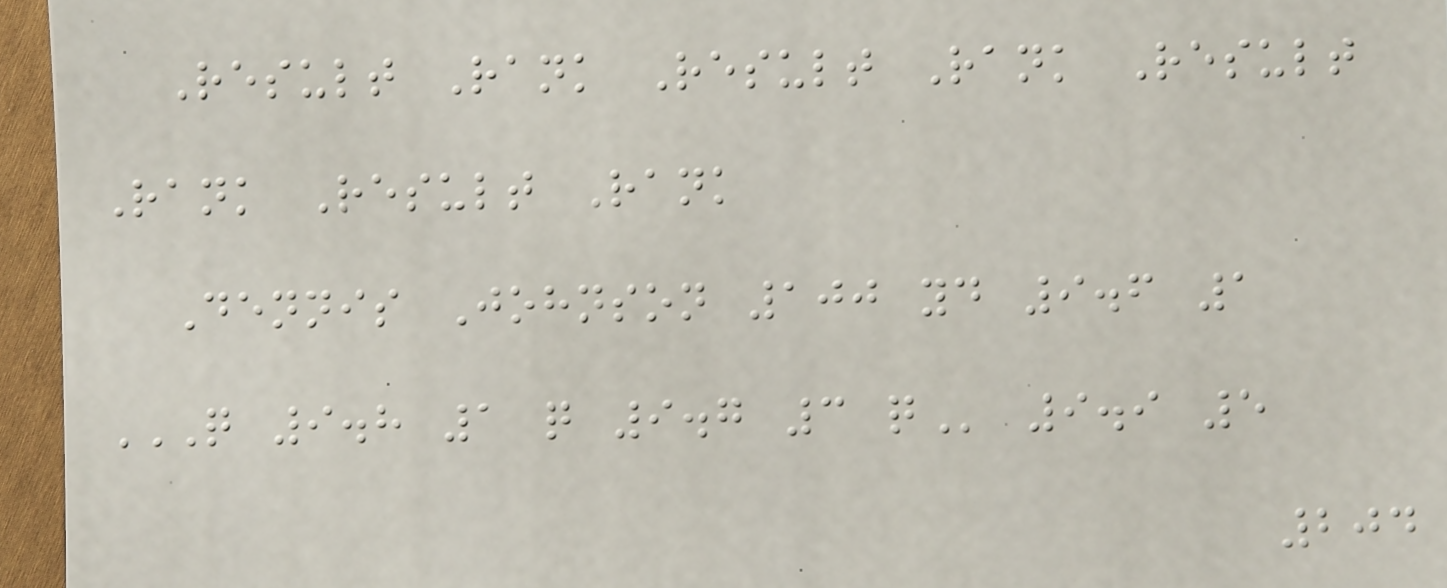Result Rank Result Rank Result
Rank Result Rank
Dennis Johnson 100 yd 9.6 1
Q 9.8 1 Q 9.7 3 Q 9.9 5
204
